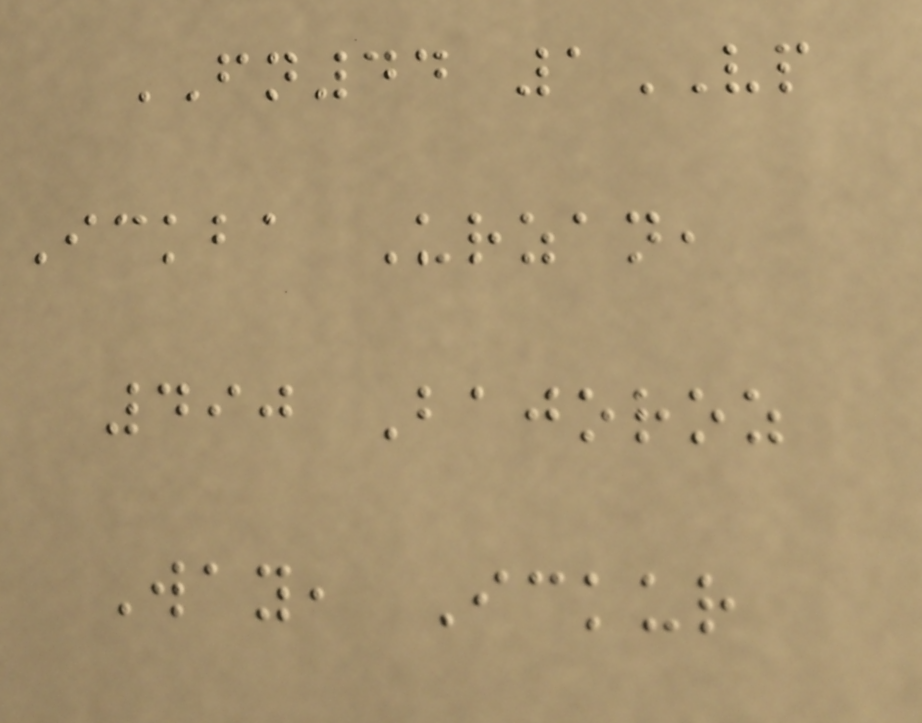FN44 1VP
Ickba Urzan,
490 Bajoroz
Way, Ickur
